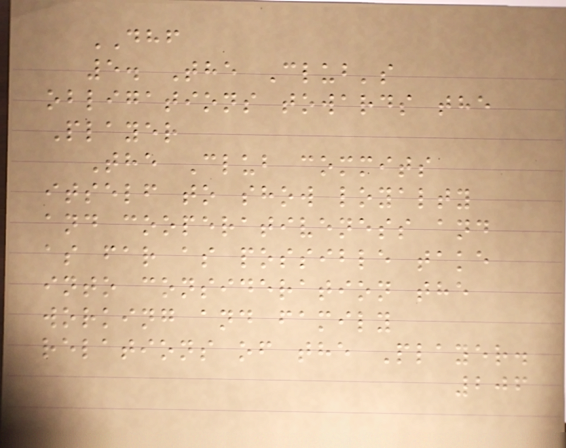DHF
5. The Club's
obligations towards the
Player
The Club commits
itself to show loyalty
and cooperativeness and
as far as possible take
into consideration the
working and family
relations of the Player.
206
